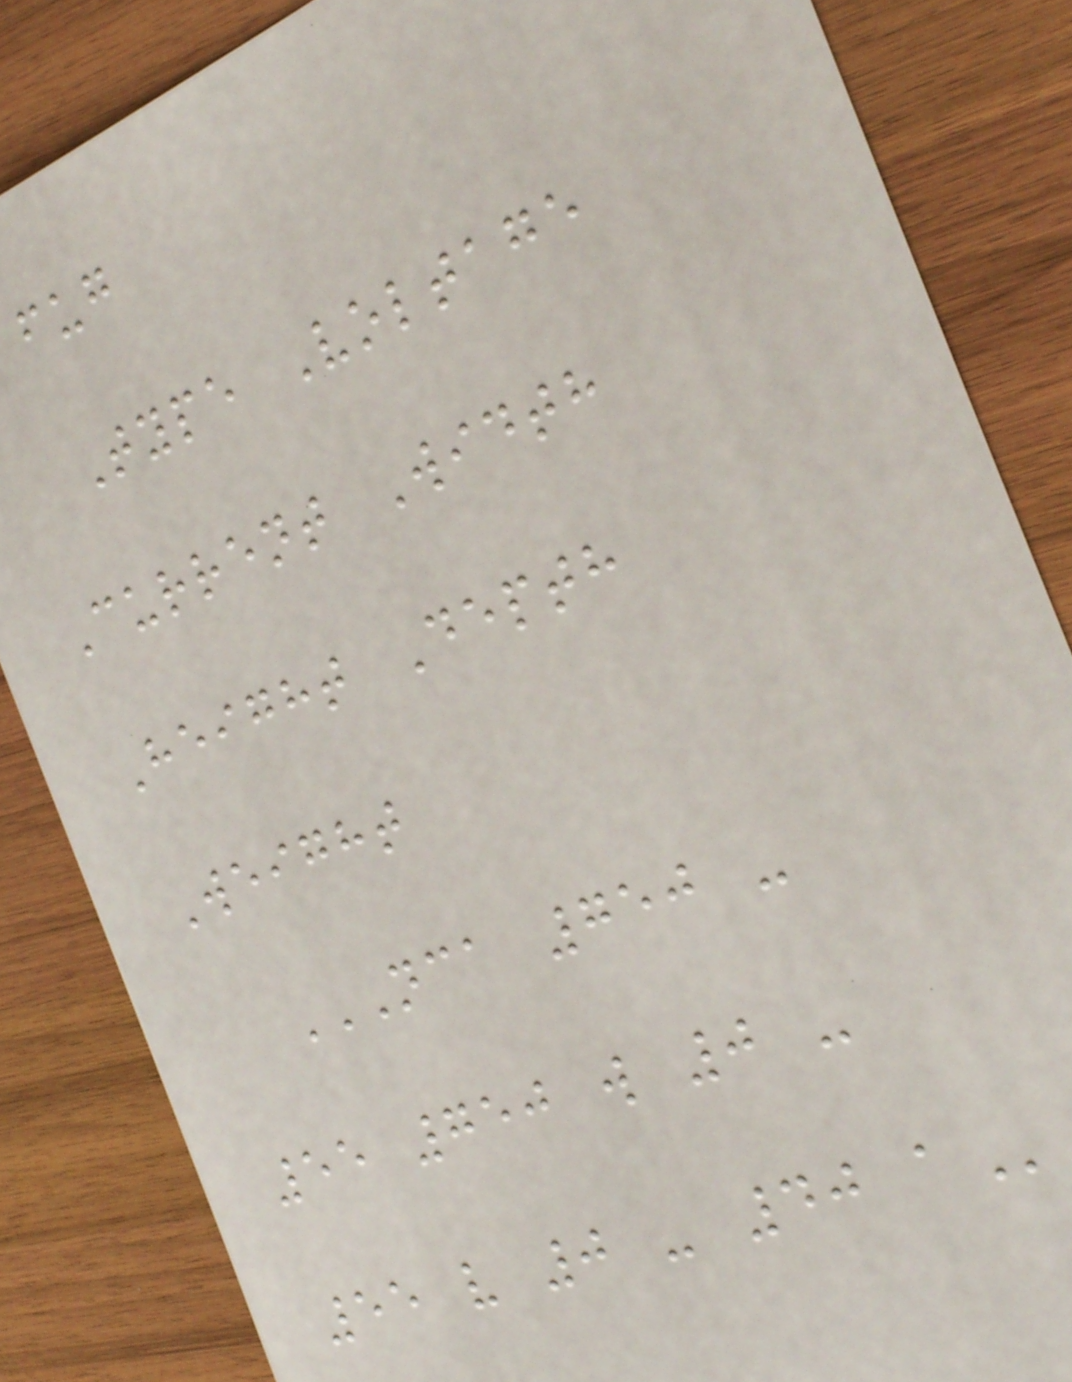fug
Type Voltage
Current Width
Height Depth
Weight
NCA 750 -
55 750 W 0 -
55 V 0 - 40 A
